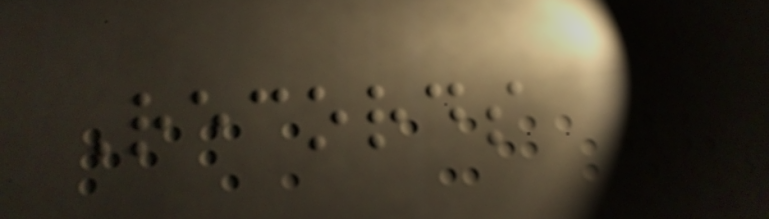Records
